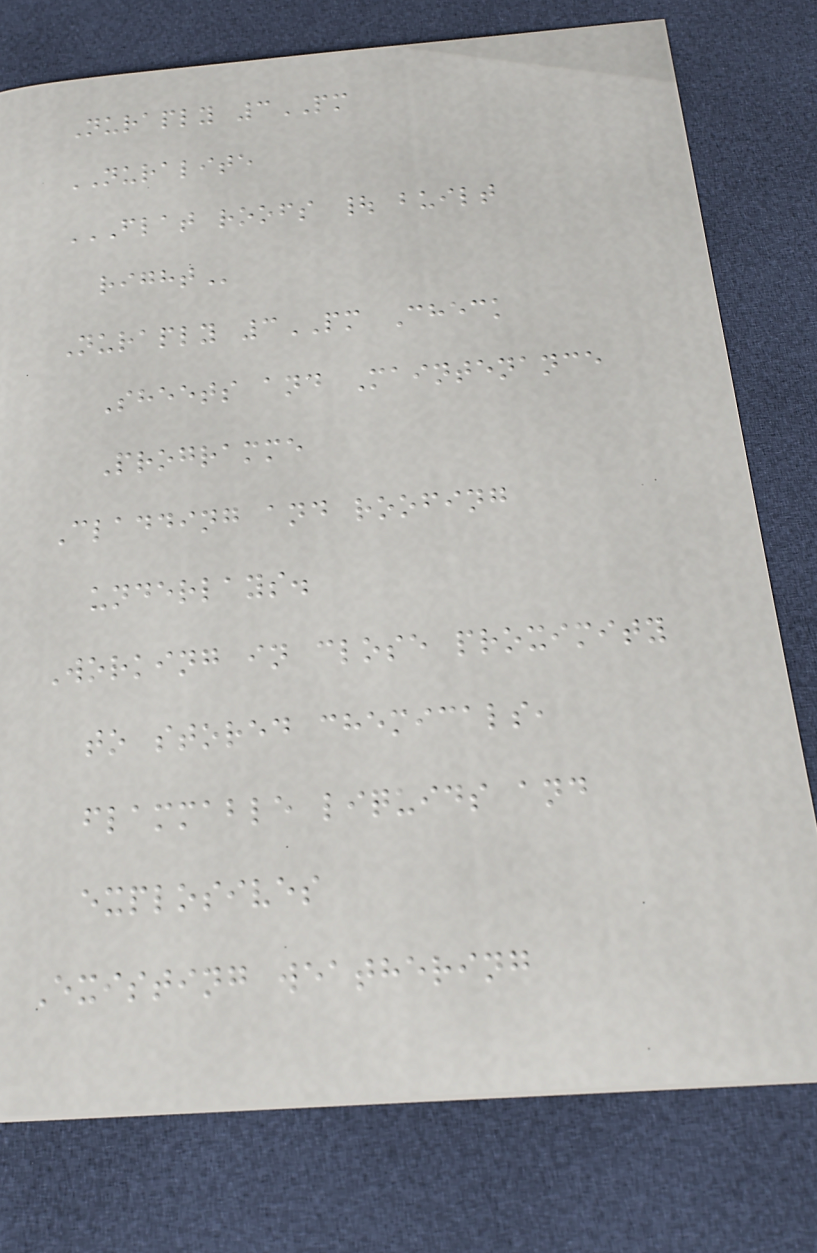Nuraply 3PM
NURALITE
FLAT ROOFS | BUILT
RIGHT
Nuraply 3PM Check
Sheets and Maintenance
Programme
Cladding and roofing
underlays.
Working in close proximity
to stored chemicals,
flammable liquids and
explosives
Existing weathering
